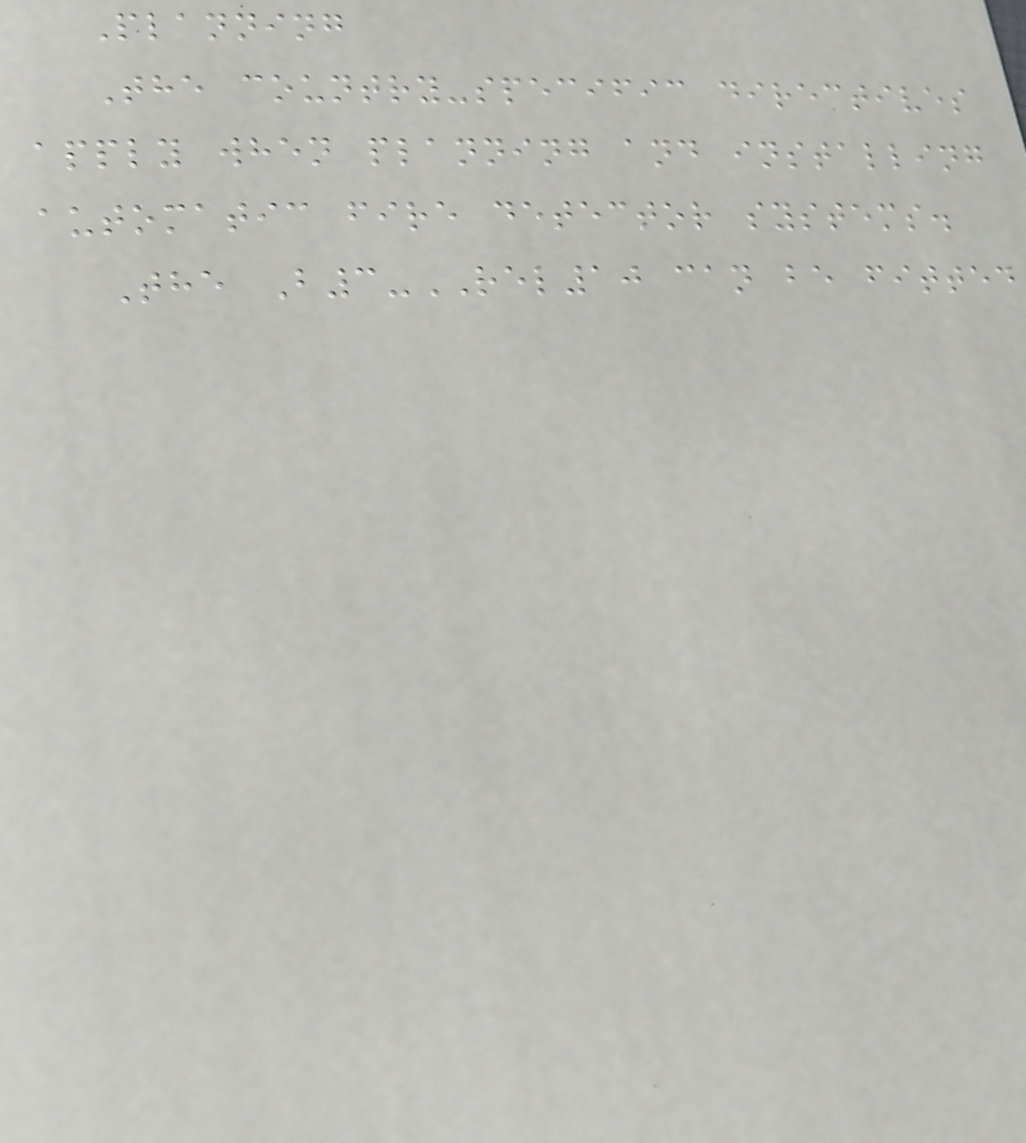Planning
The country-specific directives
apply when planning and installing
automatic fire detector systems.
The B3-REL10 can be fitted
